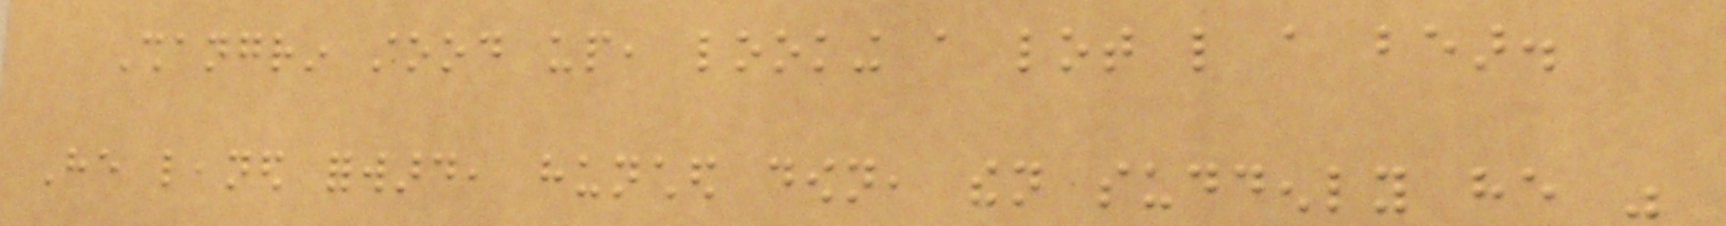Shangrin stood up, looking a lot like a bear.
He leaned forward, hunched down, then suddenly he was
